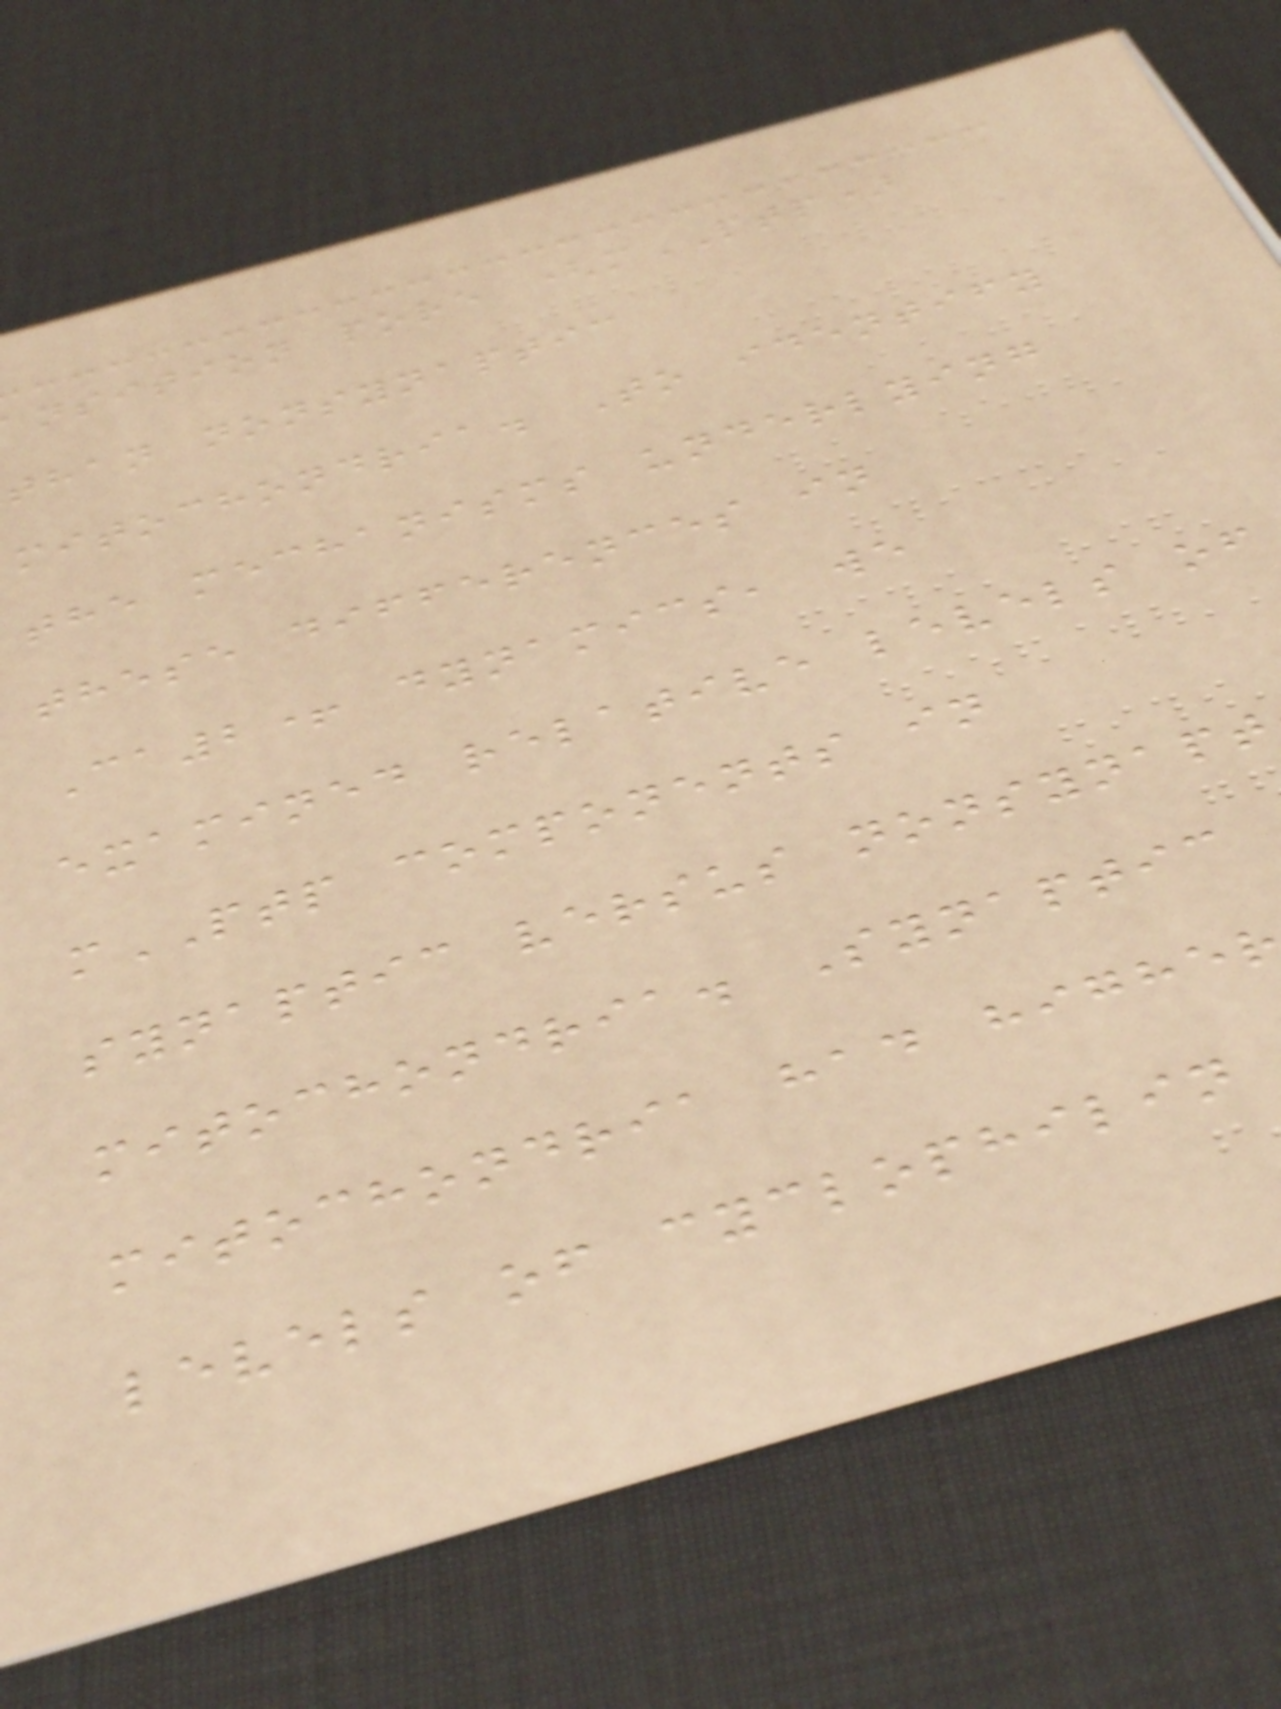nsition pore (mPTP)
than nonsynaptic
mitochondria. To identify
the mechanisms underlying
these differences in
Ca2+ dynamics, we
examined relative levels of
mPTP components in
synaptic versus nonsynapt
mitochondria. Synaptic
mitochondria had highe
levels of cyclophilin
